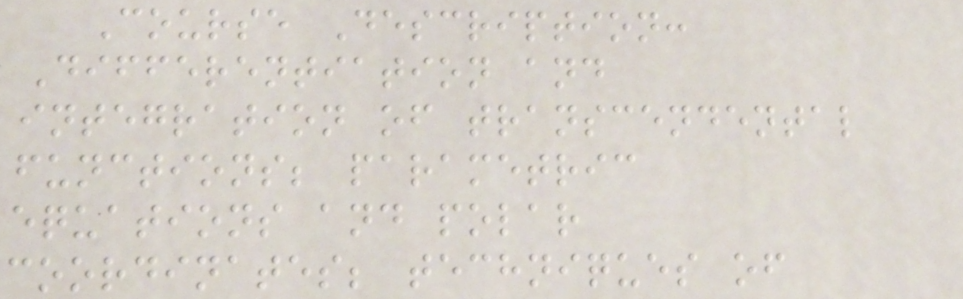Course Description:
Differentiation and
integration of transcendental
functions; parametric
equations and polar
coordinates; techniques of
